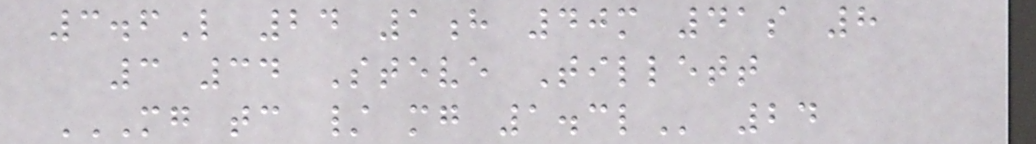3.6L 24 1h 40m 41s 8
3 34 Steve Tillett
MG TC / MG 1.3L 24
